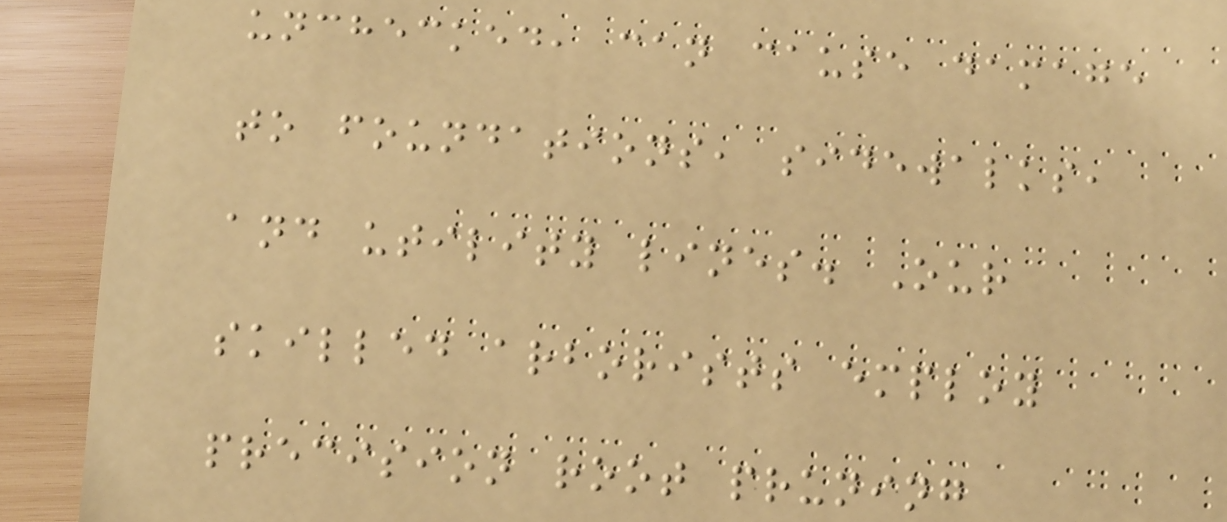unchecked, can cause damage
to foundations, sidewalks,
and utility lines. Our
skilled arborists employ
precision root pruning
